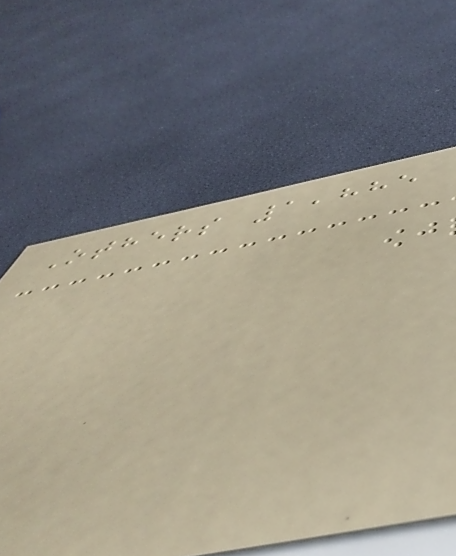Others 1,885
